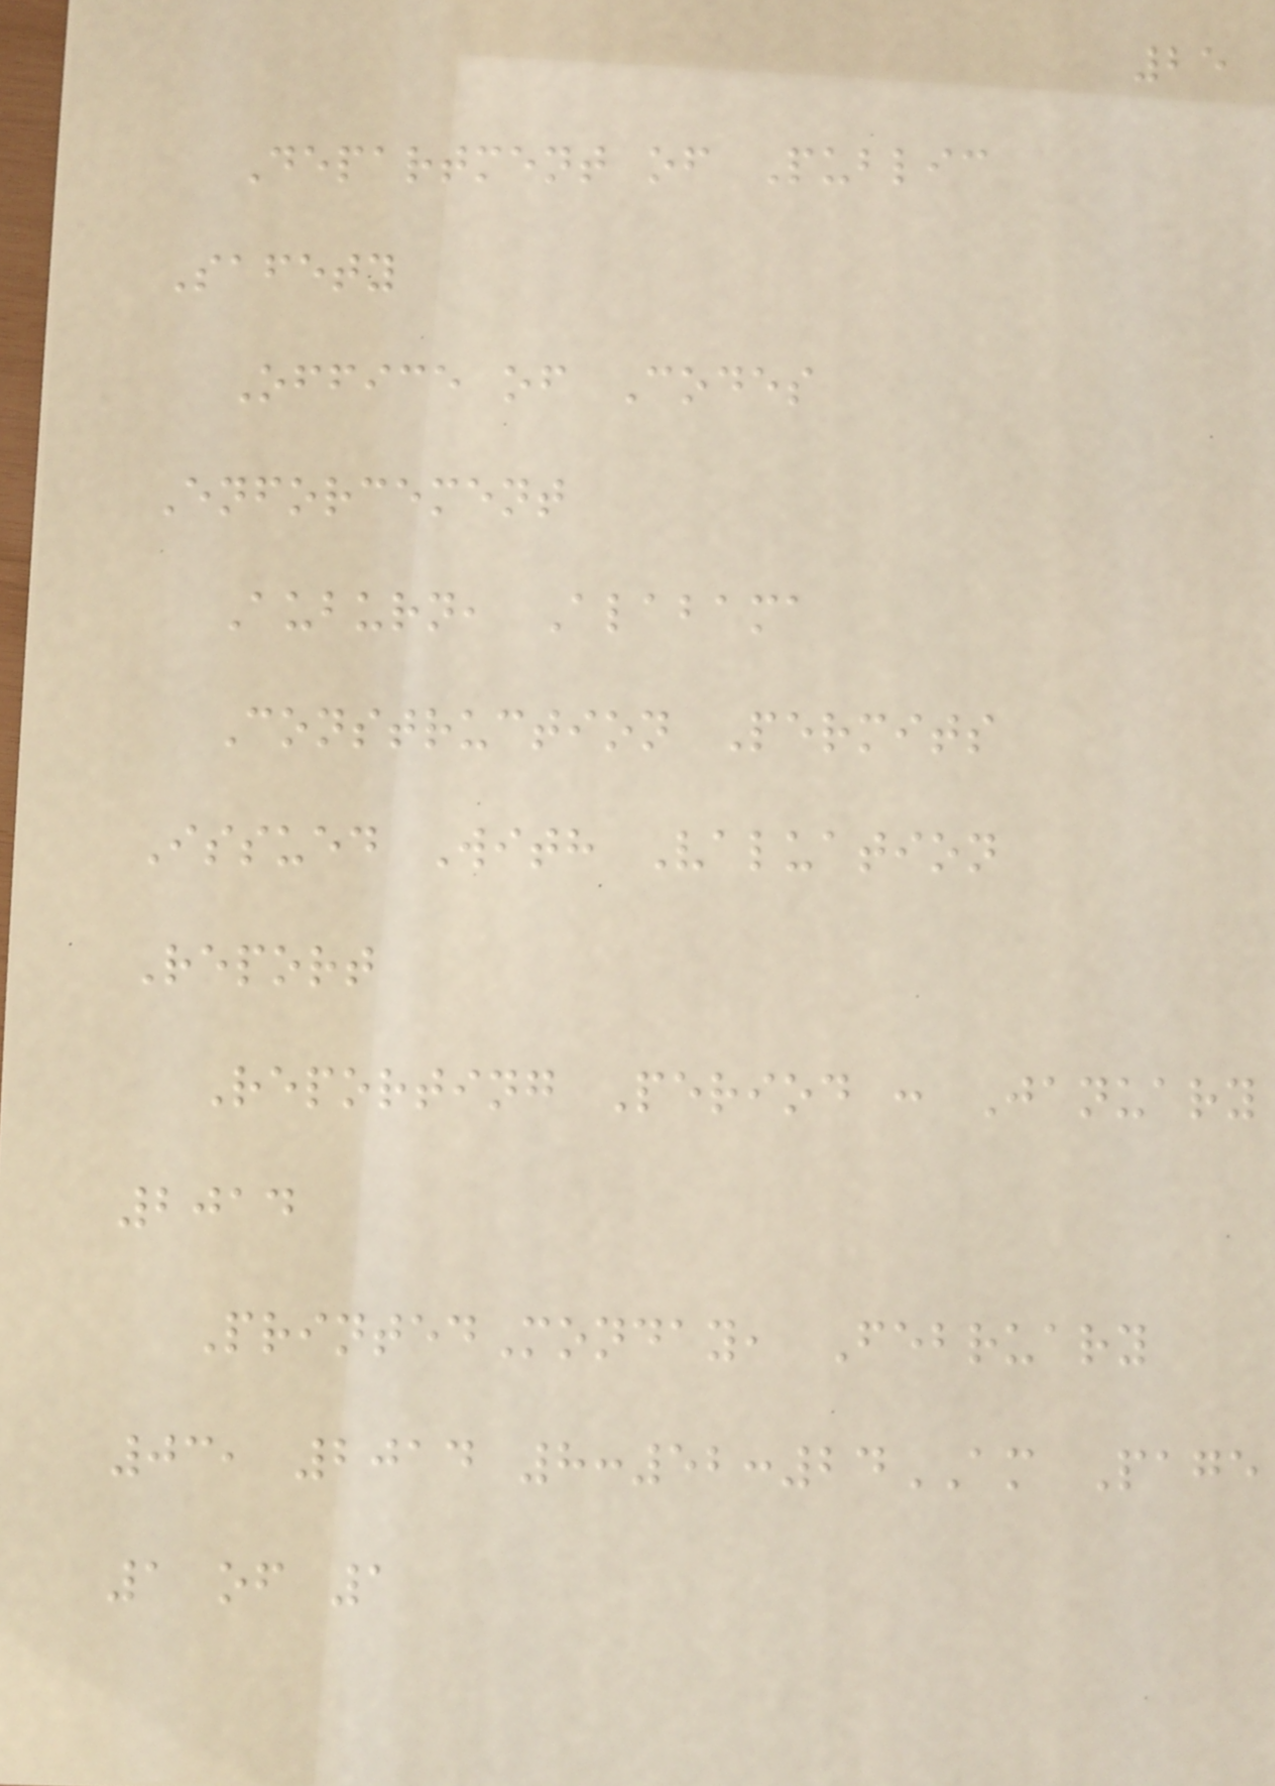25
Department of Public
Safety
Office of Codes
Enforcement
Auburn, Alabama
Construction Permits
Issued With Valuation
Report
Reporting Period : January
2014
PrintedMonday, February
03, 2014 8:52:24AM Page
1 of 1
